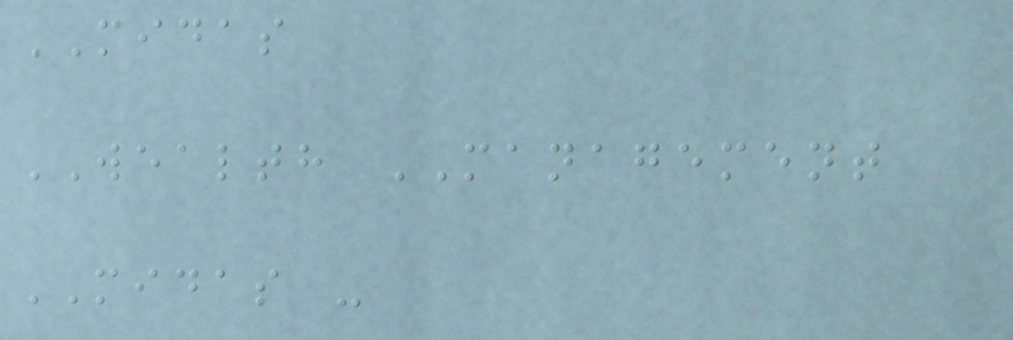MIDAS
WEALTH MANAGEMENT
MIDAS -
